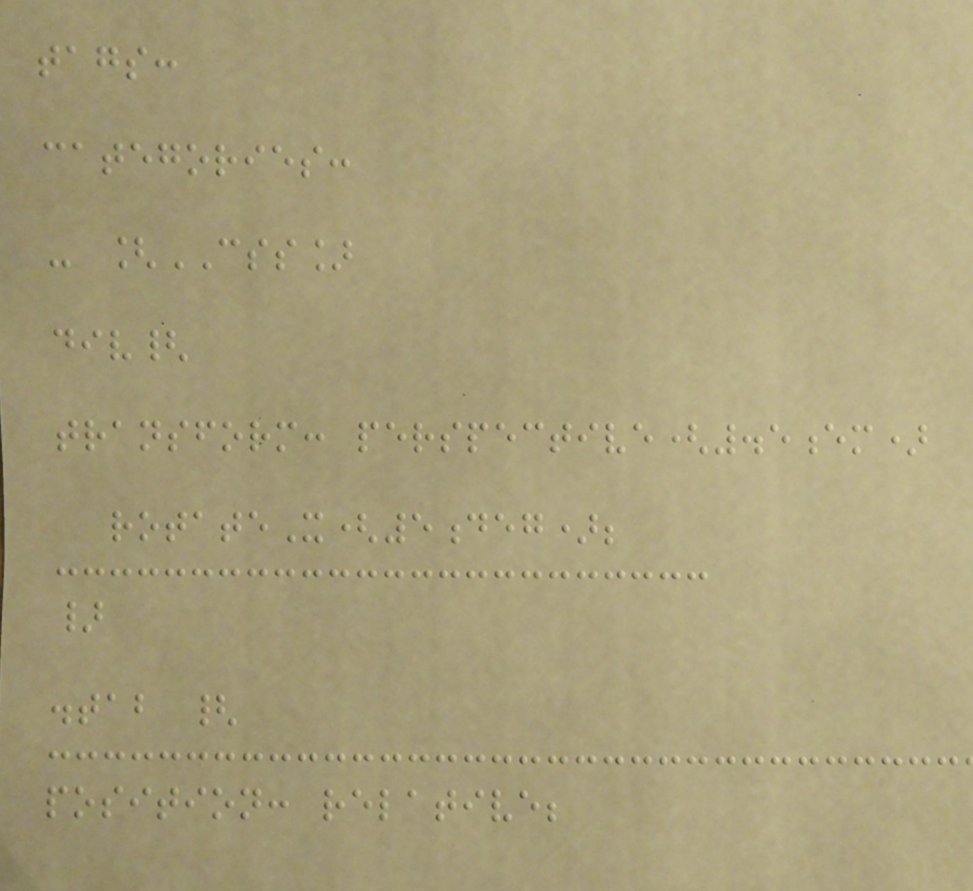tags:
categories:
- [CSS]
div{
transform: perspective(.5em)
rotateX(5deg);
}
.tab {
position: relative;
